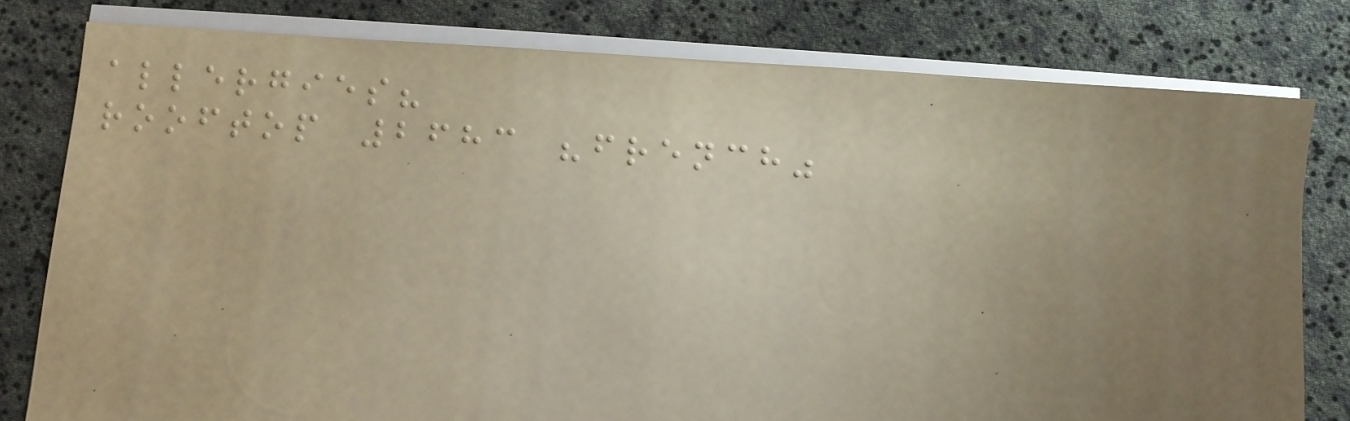allergies?
rooftop 2683 "french"
